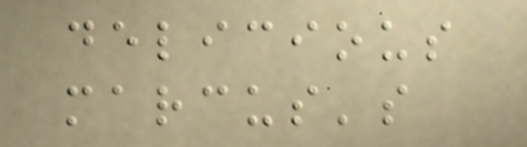delicious
marcus's
